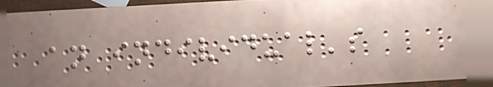an individual's
